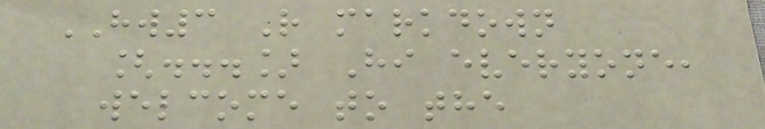HW3 R markdown
[...] Hi everyone,
welcome to the
